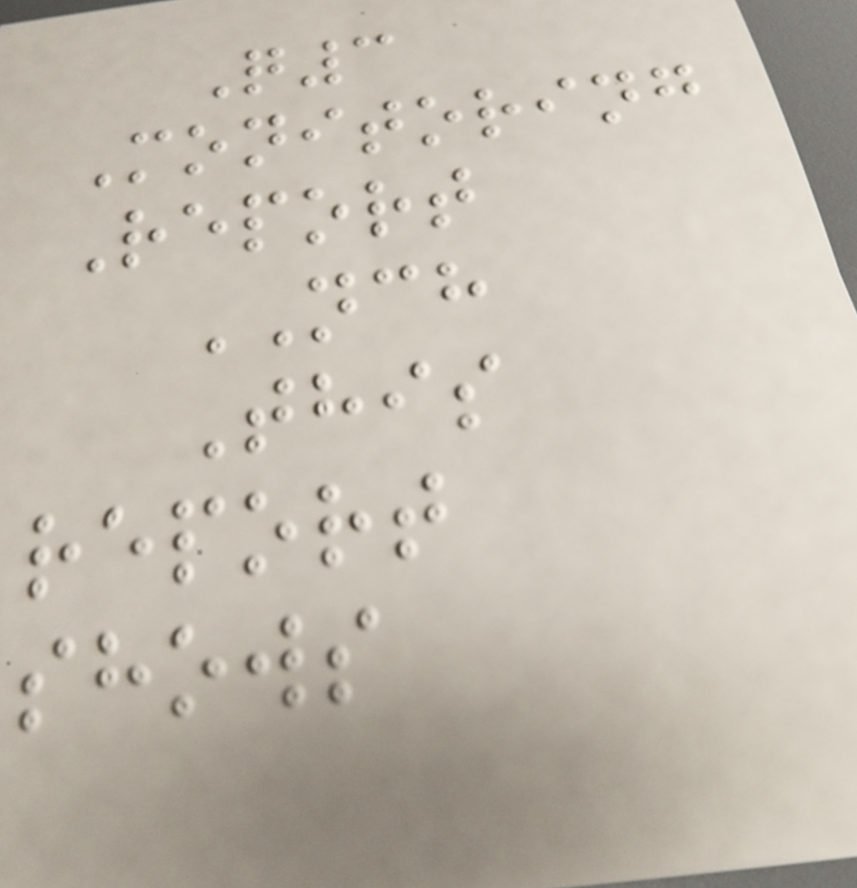Q3
Monitoring
Report
NCH
This
report
shows
